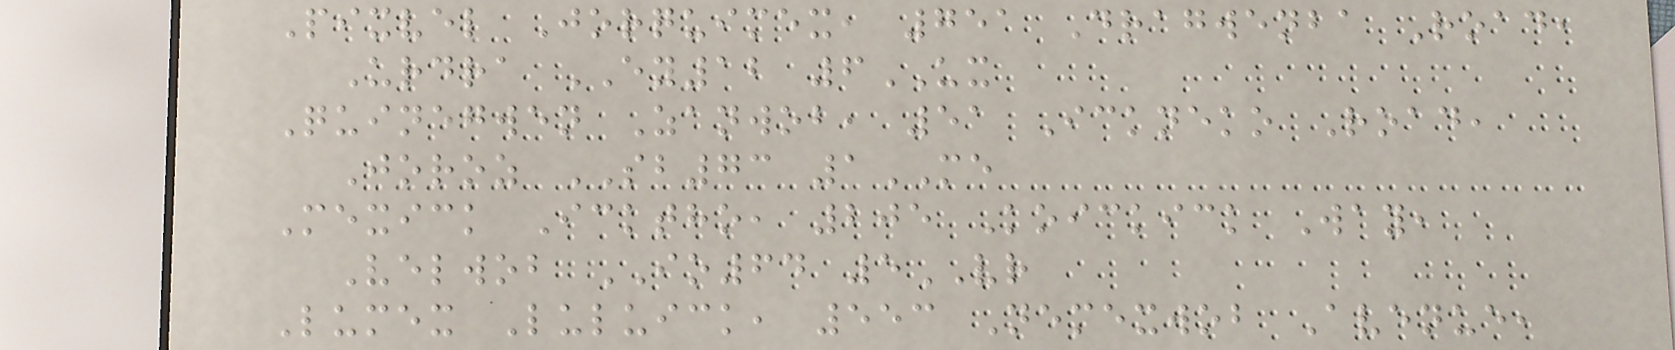Pixvel Jorquimex, 751 Dragwenba Road,
Urdra EY12 6UX
Quinegwen Zanwob, 51 Ickneko Road,
Joroz SB73 1ME
Mexick Icktho, 205 Koickick Way,
Velwob IO64 5VR
Lumex Luluick, 553 Nemexwob Avenue,
